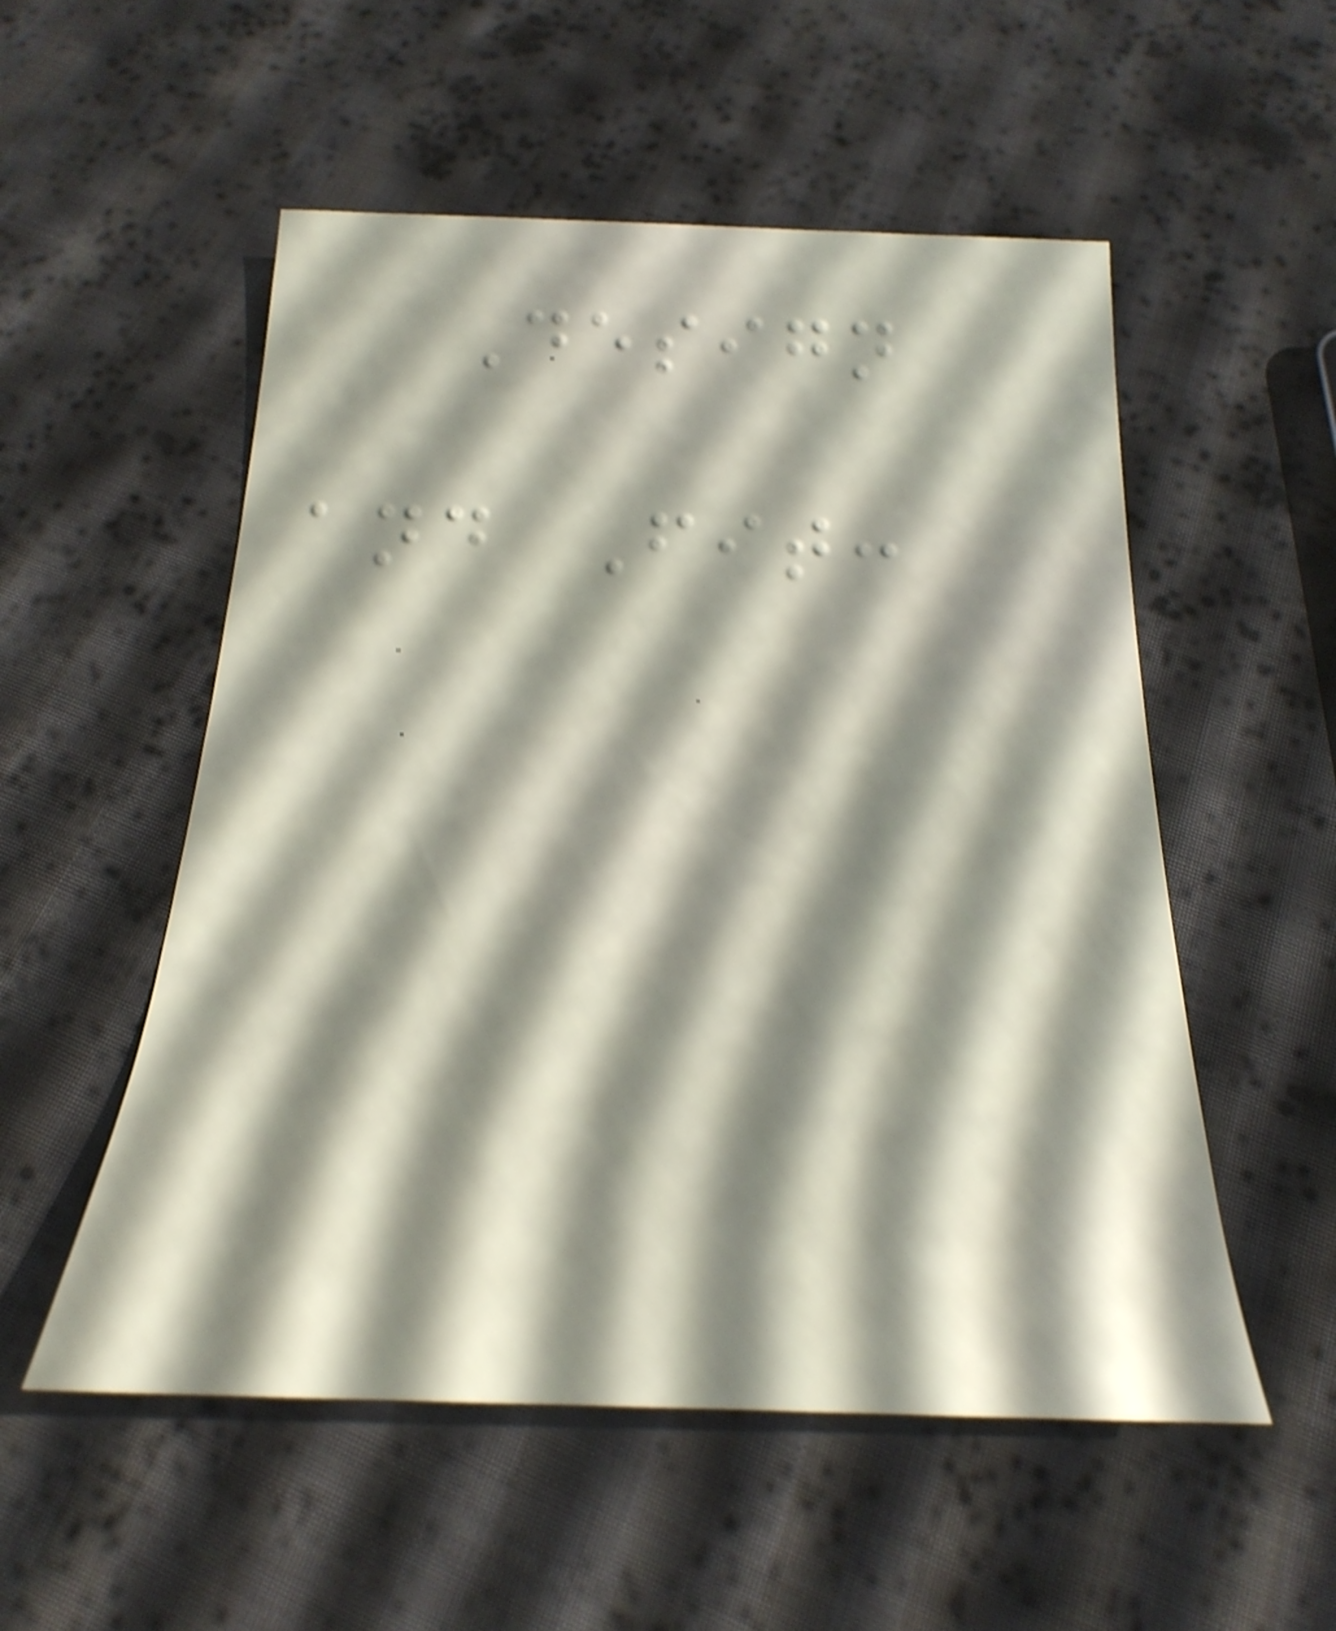Design
and Fit:
